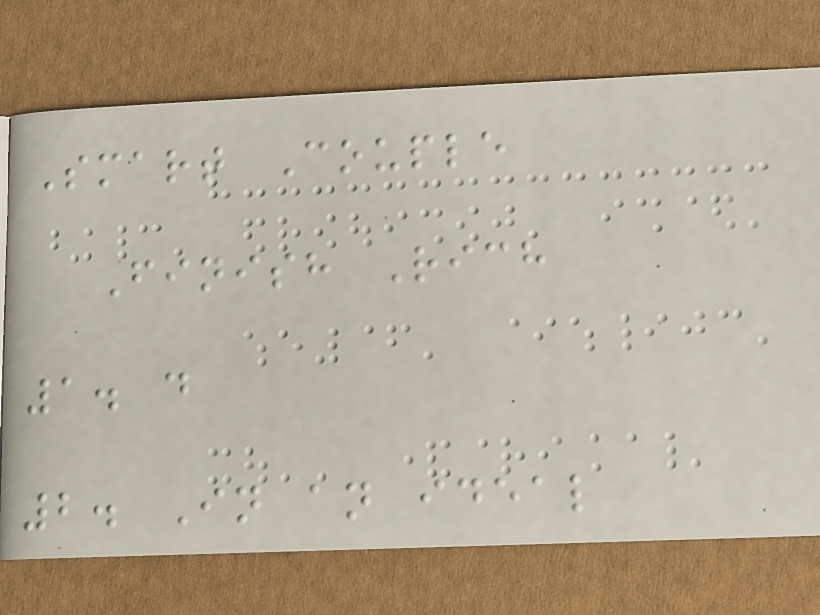Smart Couple
Finish Rich
1. d
2. In an ideal
